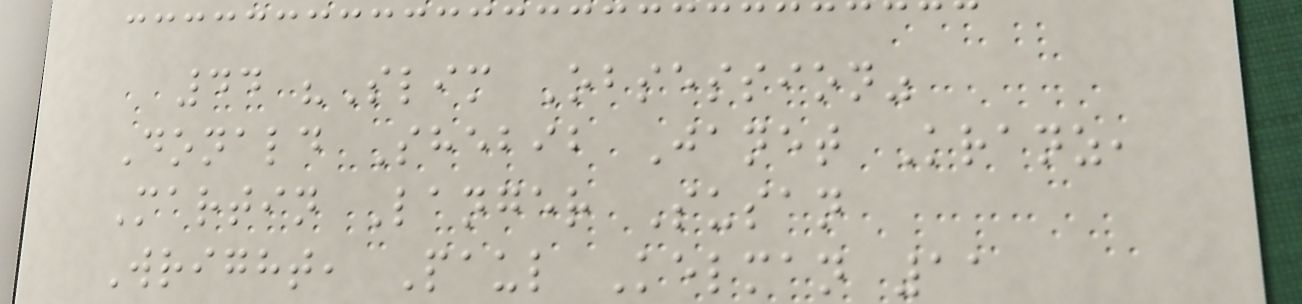44 "Slim Obsession"
Donald Shebib Janet Kranz,
Martin Langer Susan
Wright, Paul Kelman 11
